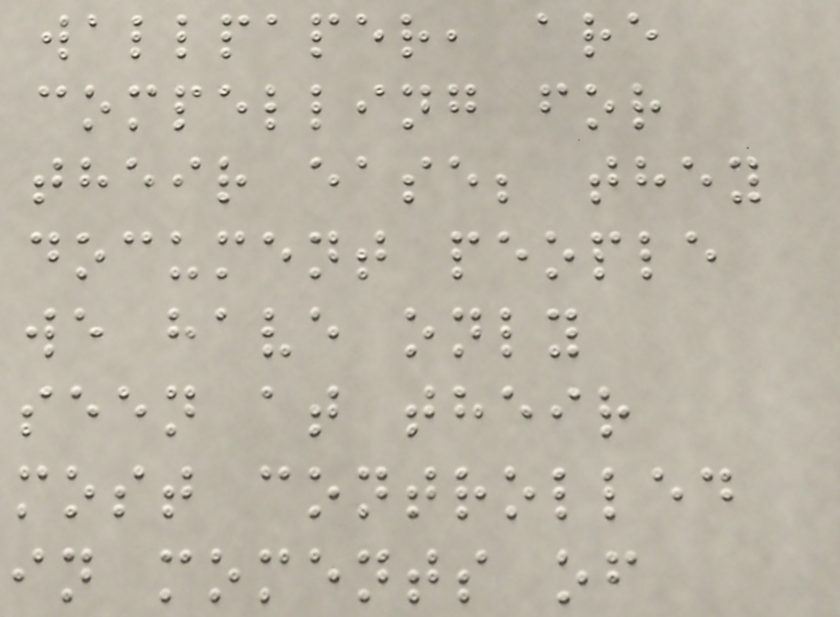wallpaper, are
compelling for
their ease; they
document people
we have only
seen at their
most controlled
in moments of
